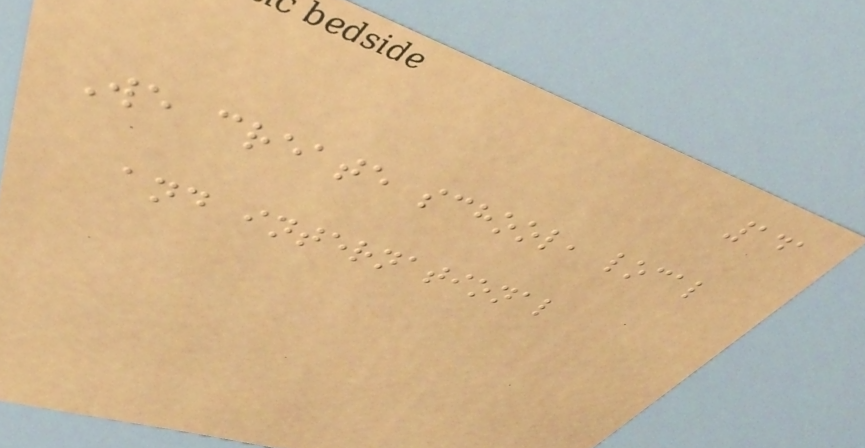141
We create school, local
and international
